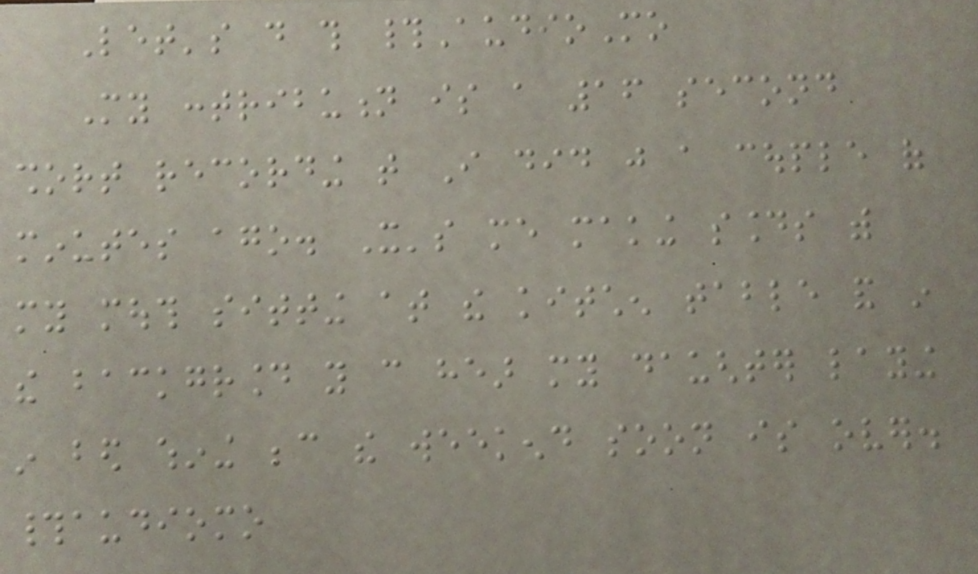Let's do this #AudioMo
My contribution is a 16 second
short recording that I did just a couple of
minutes ago. It's me making sounds with
my mouth sitting at the kitchen table and in
the background you can hear my daughter laying
in bed whining because the weekend soon is over.
#audiomo
